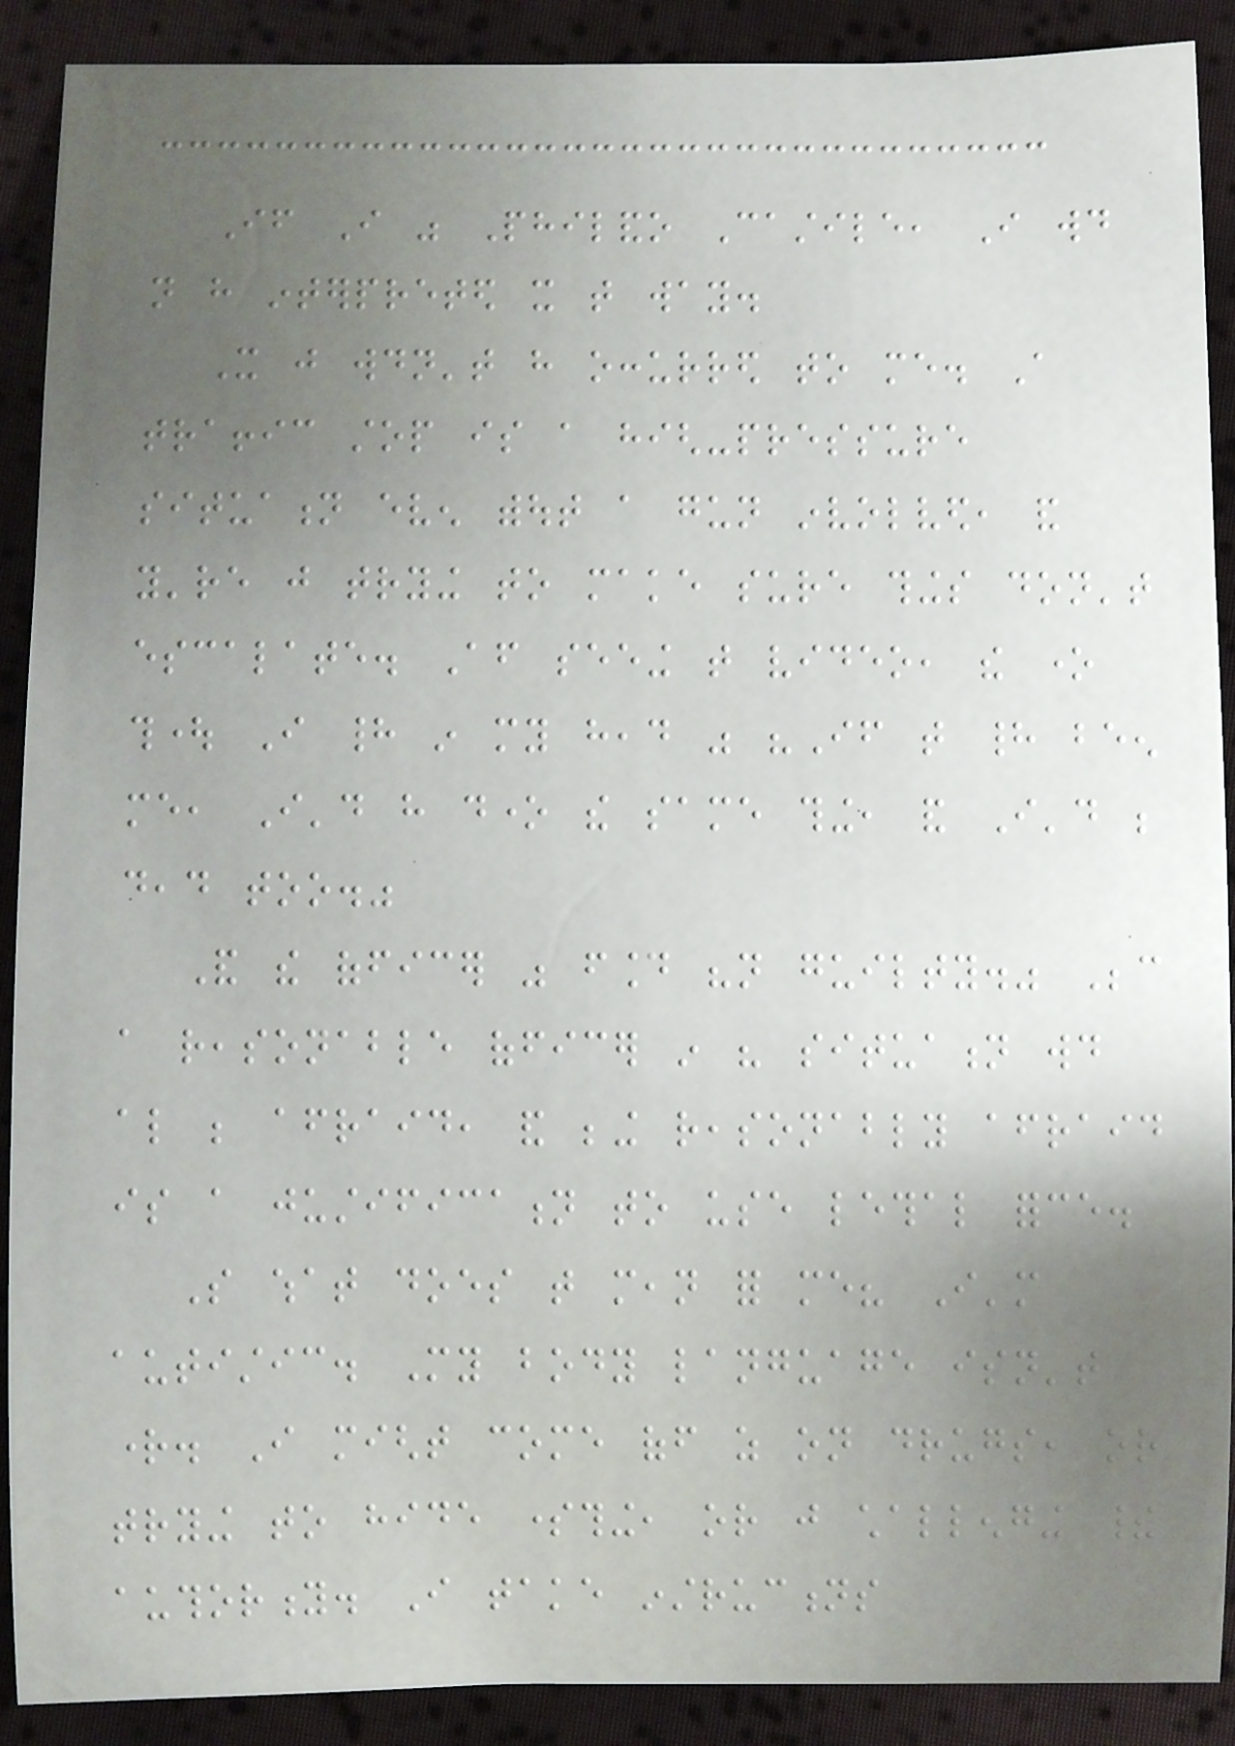If I was Philando Castile, I would
not have interpreted it that way.
It just wouldn't have occurred to me. A
traffic stop is a high-pressure
situation even without a gun involved, and
you're just trying to make sure things don't
escalate. After seeing that video, the one
thought I had in my head was "If that had been
me, I'd have done the same thing, and I'd be
dead too."
And the officer was found "not guilty." Because
a reasonable officer in his situation would
also be afraid, and being reasonably afraid
is a justification to use lethal force.
So what does that mean for me? I'm
autistic. My body language isn't
right. I might come off as on drugs, or
trying to hide something, or just challenging their
authority. I take instructions
